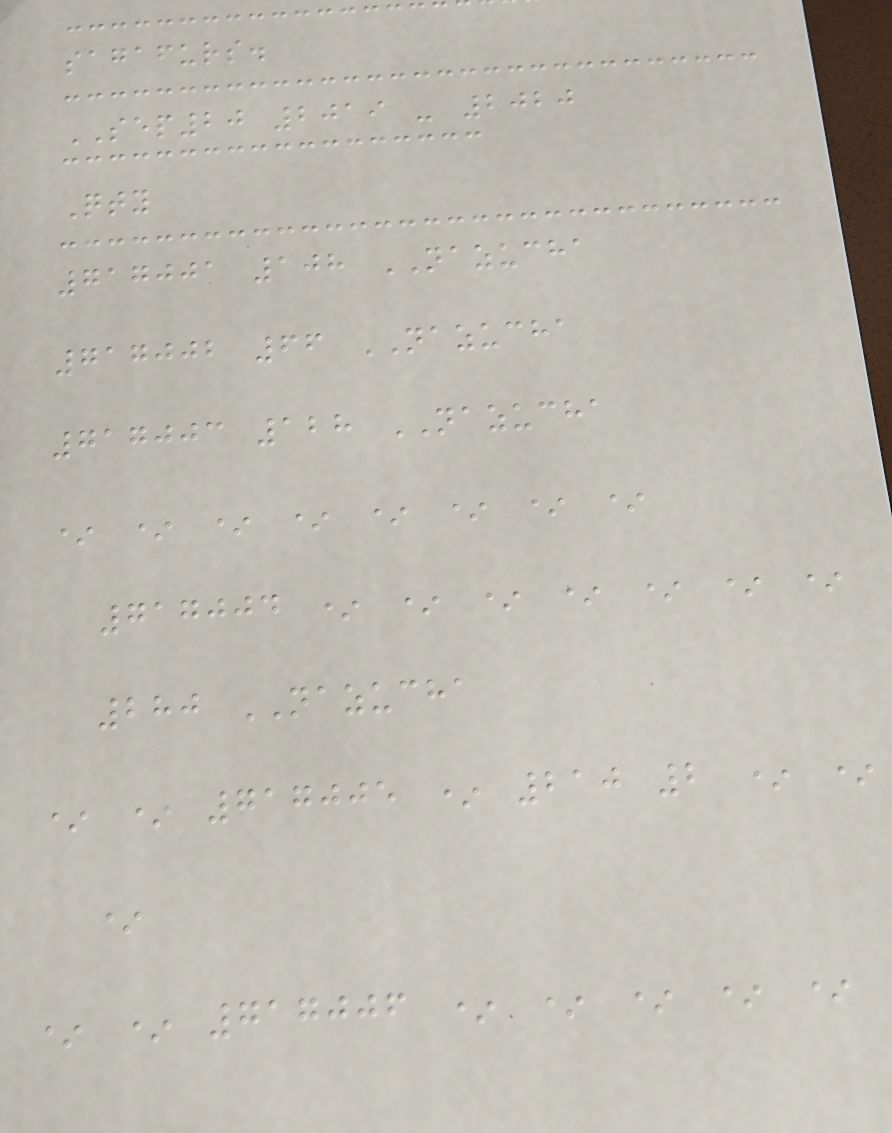sagafurs.
SEP20 2019 - 2020
Qty
717001 108 NAZUCHA
717002 66 NAZUCHA
717003 128 NAZUCHA
* * * * * * * *
717004 * * * * * * *
280 NAZUCHA
* * 717005 * 210 2 * *
*
* * 717006 * * * * *
